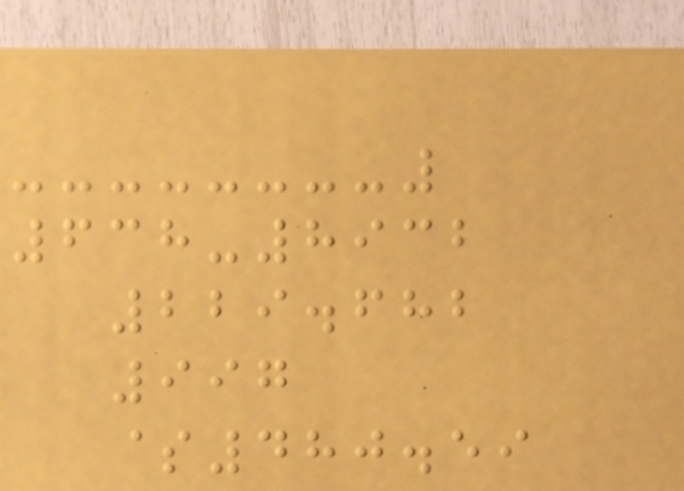638-8932
229.682
997
$480.59
